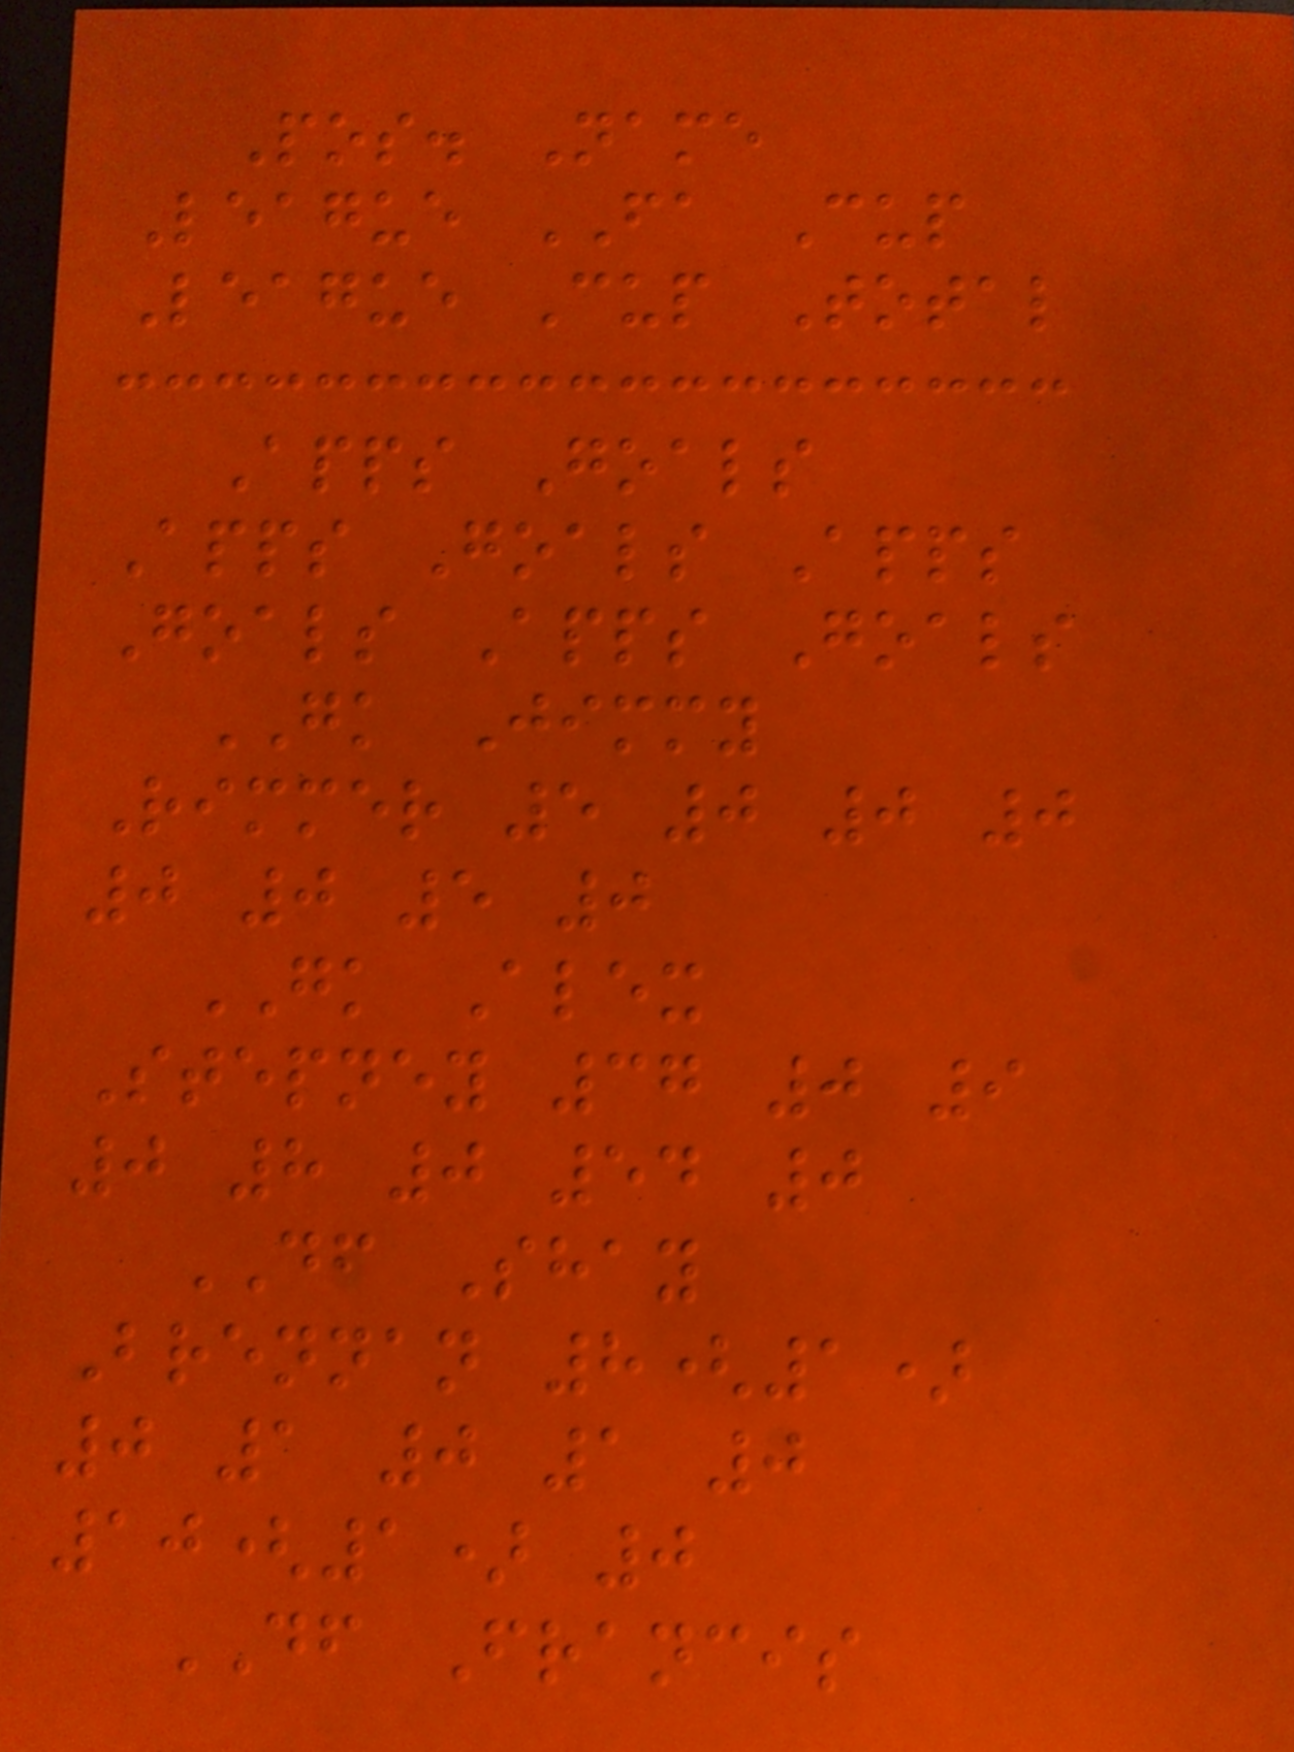Pos. Name
League FA Cup
League Cup Total
Apps Goals
Apps Goals Apps
Goals Apps Goals
GK Jimmy
Rimmer 5 0 0 0
0 0 5 0
GK Alex
Stepney 37 0 9
0 8 0 54 0
DF Shay
Brennan 8(1)
0 1 0 1 0
10(1) 0
DF Francis
